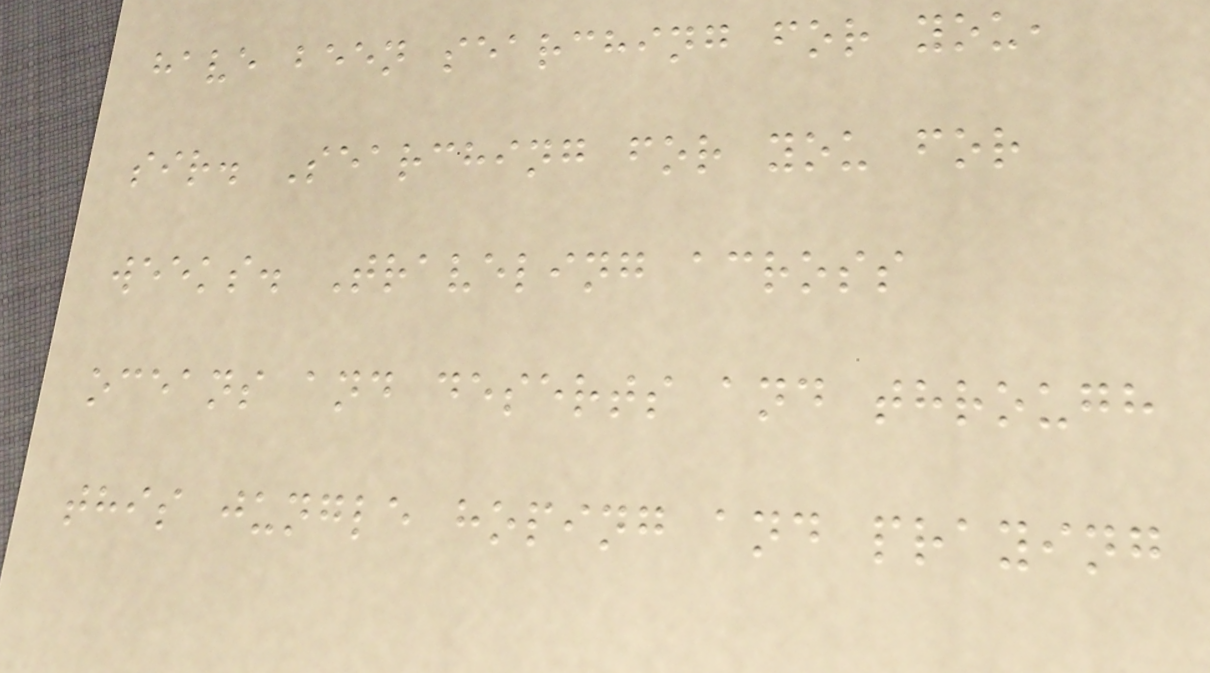have been searching for you,
sir. Searching for you for
weeks. Traveling across
oceans and deserts and through
this jungle hoping and praying
